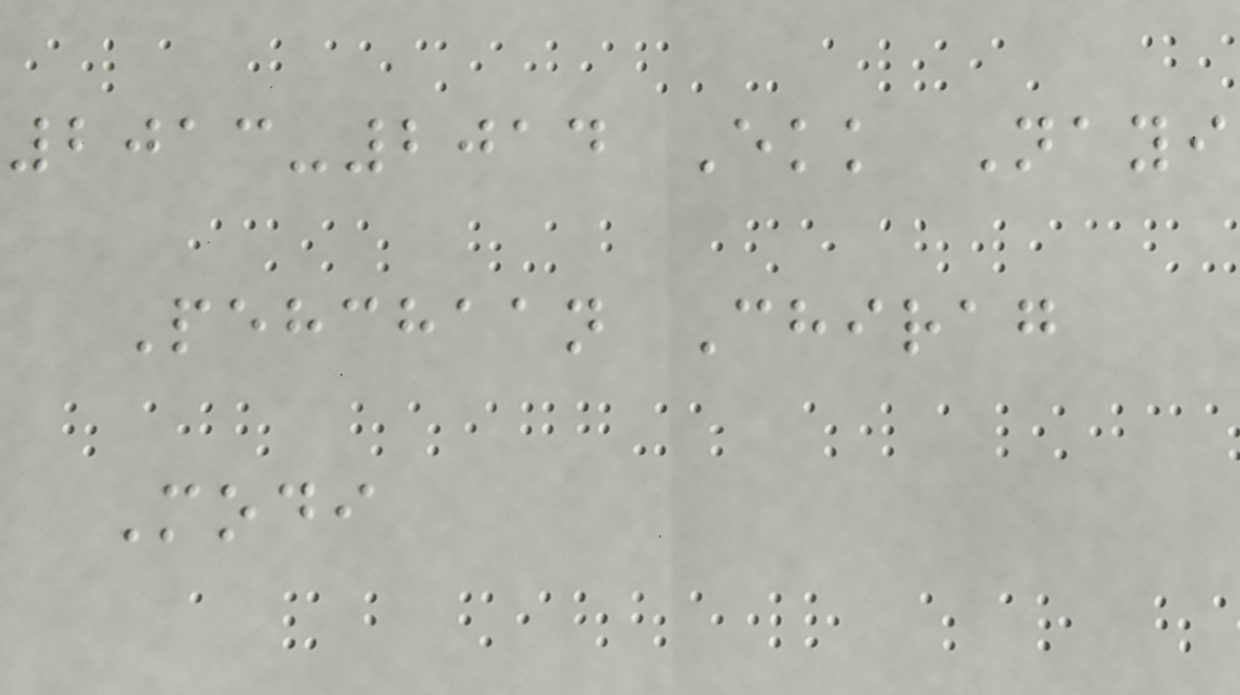2013-2014 Ekk Nayi
Pehchaan Chirag
Modi
